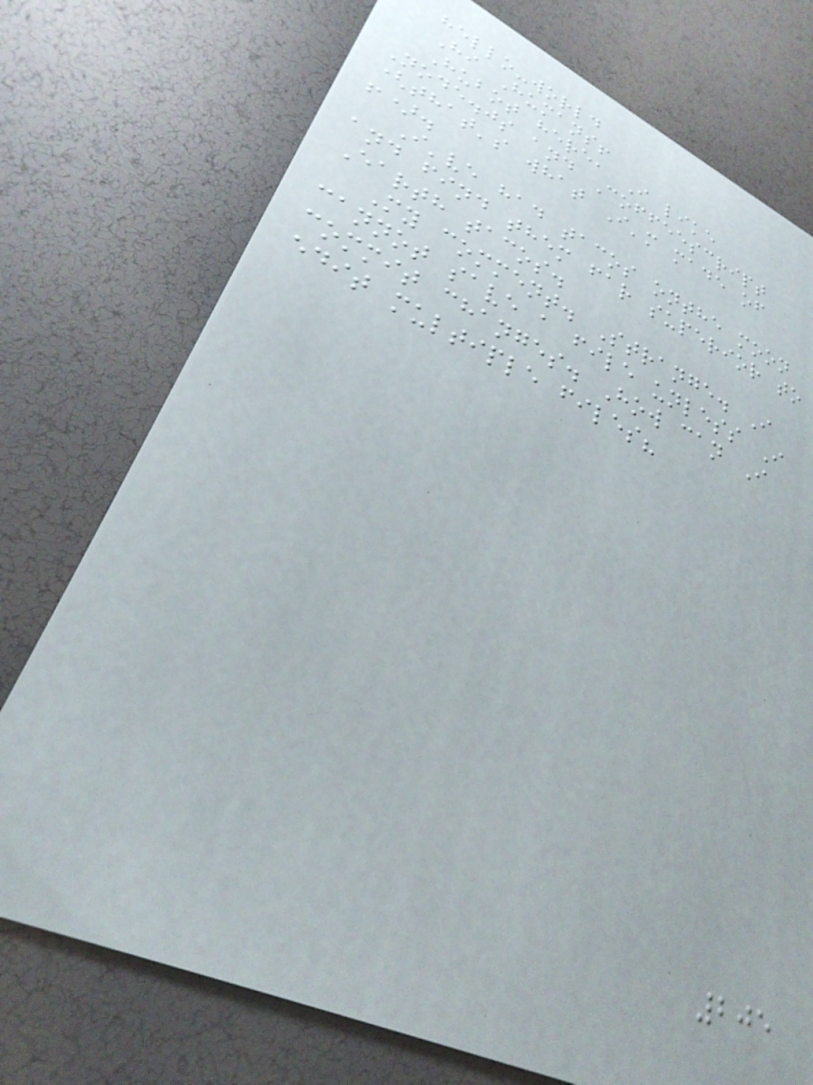hello-world
Hi Humans!
Hubot here, I like
Node.js and Coffeescript
(that's what I'm made of
!).
I've had tacos onthe moon
and find them far superior to
Earth tacos.
My comment. Strange. I
cannot save a file unless I
commit changes. How can I
edit multiple files?
205
